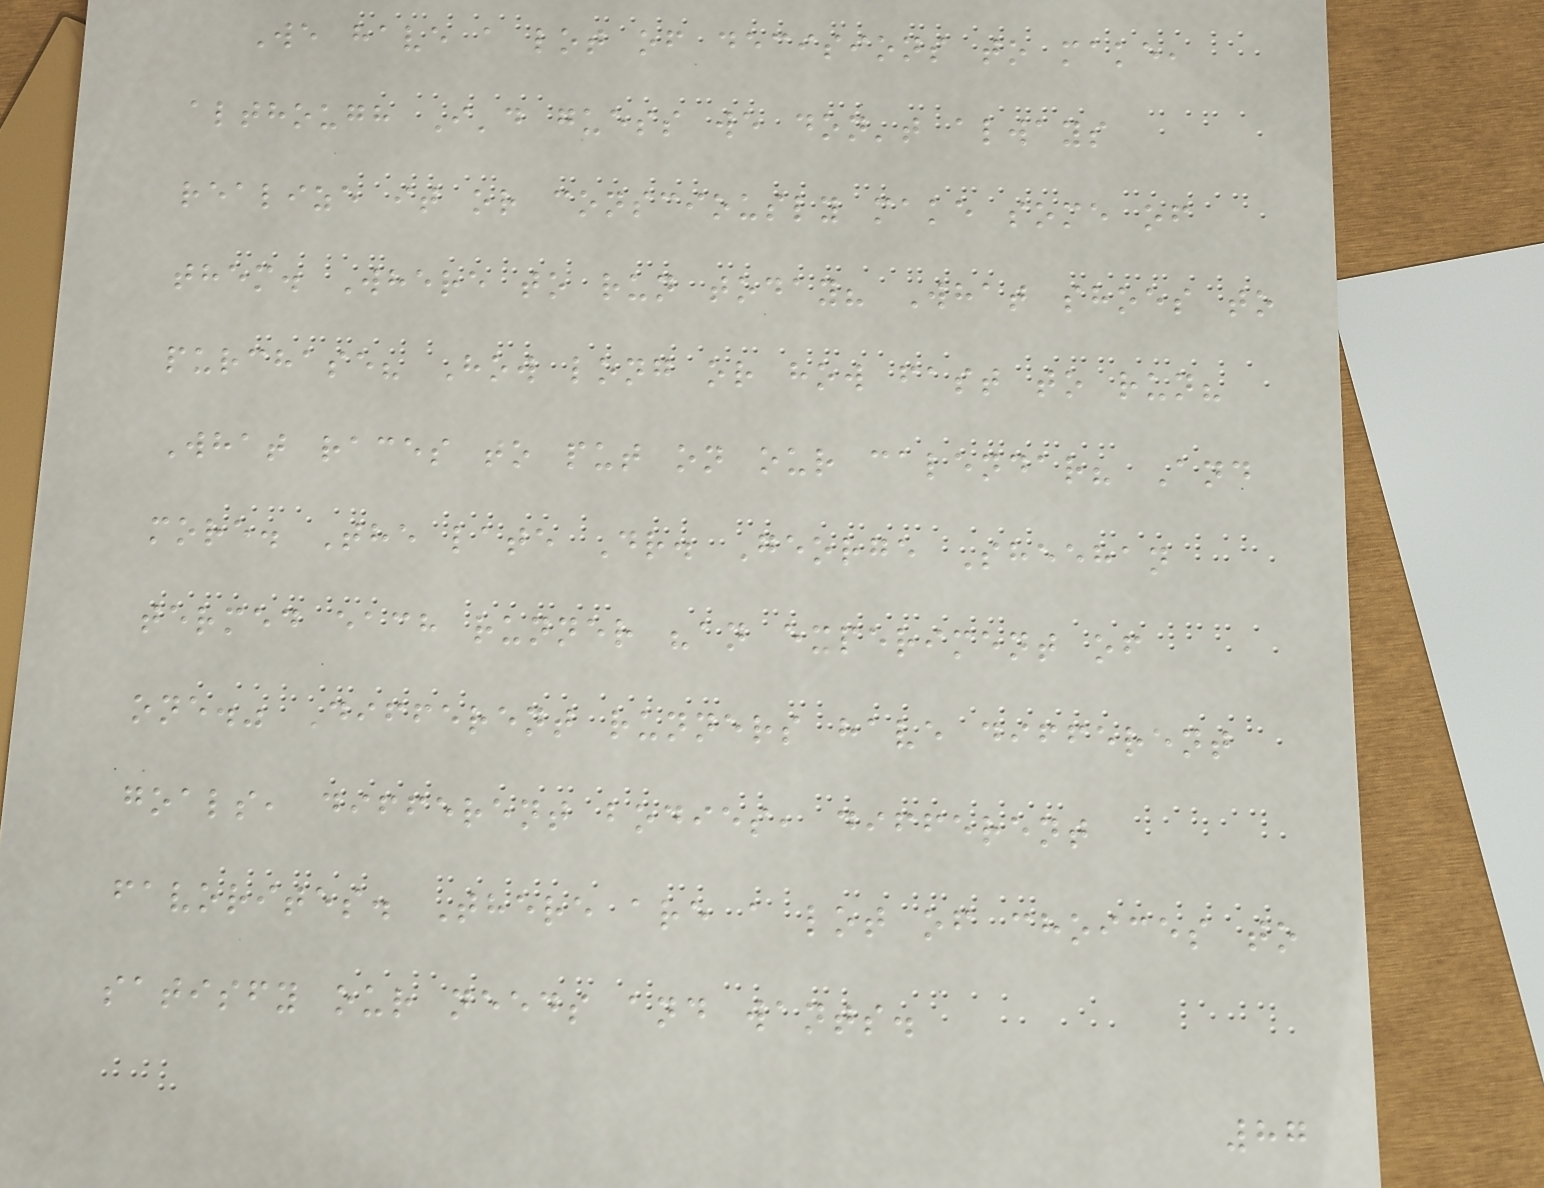We have a lot of decisions to make,
although I'd guess we don't always
realize it or consciously make some of
them. Where to run today? What shoes to
purchase? How long or how fast to run?
What races to put on our calendar? And
more. The late Dr. George Sheehan
termed each runner "an experiment of
one." Different runners have different
goals, different bodies, different
favorites. There are a lot of choices to
satisfy our needs and wants.
87
